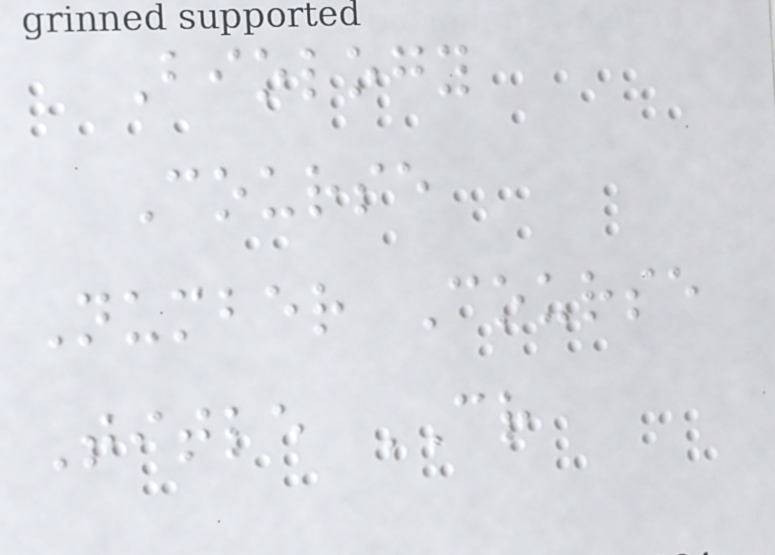Biology
Course
Number Course
Title CR
